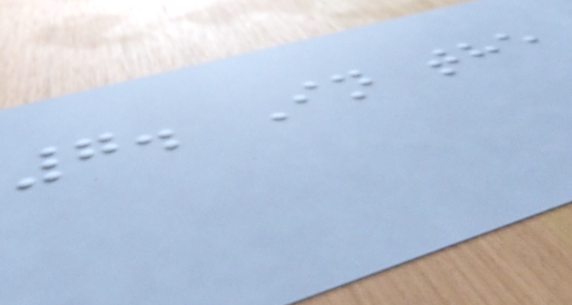7. In the
